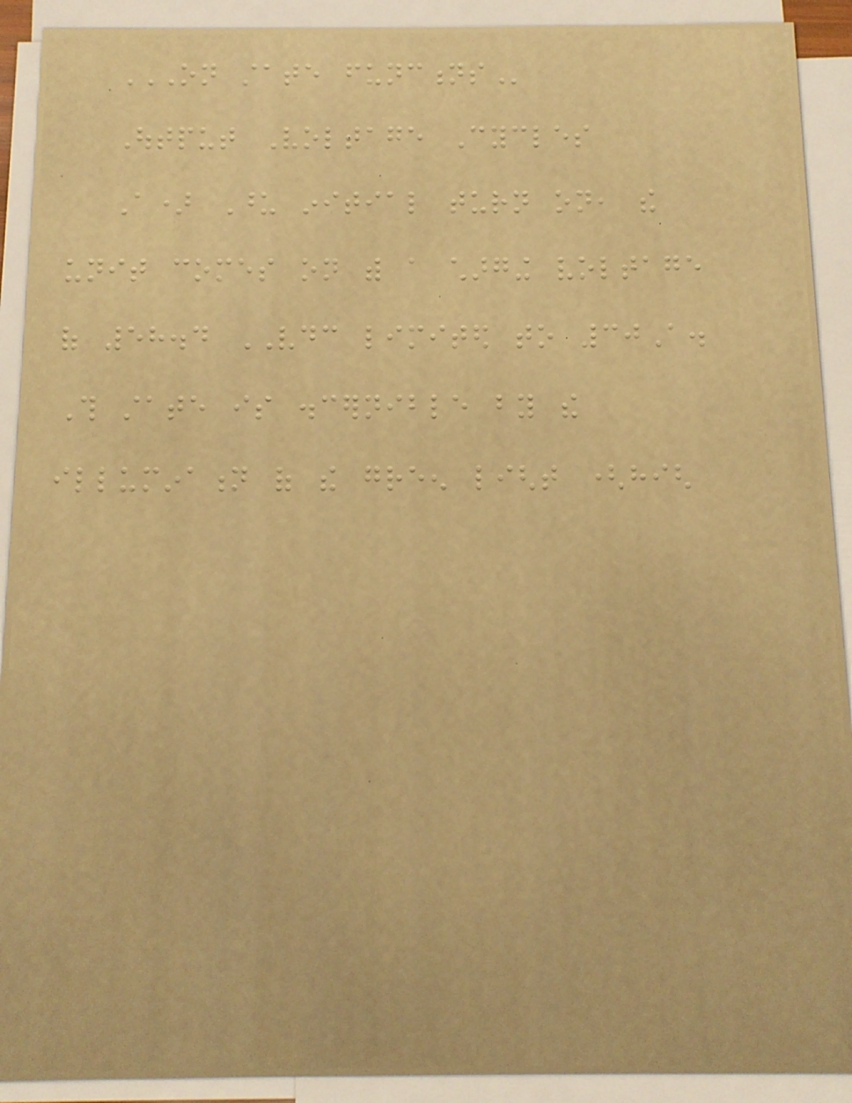ON STATE FUNCTIONS
Output Voltage Cycles
A) Upon initial turn on, the
unit comes on with a charging voltage
of 58.4 VDC limited to 30A.
This state is discernible by the
illumination of the green light (high
